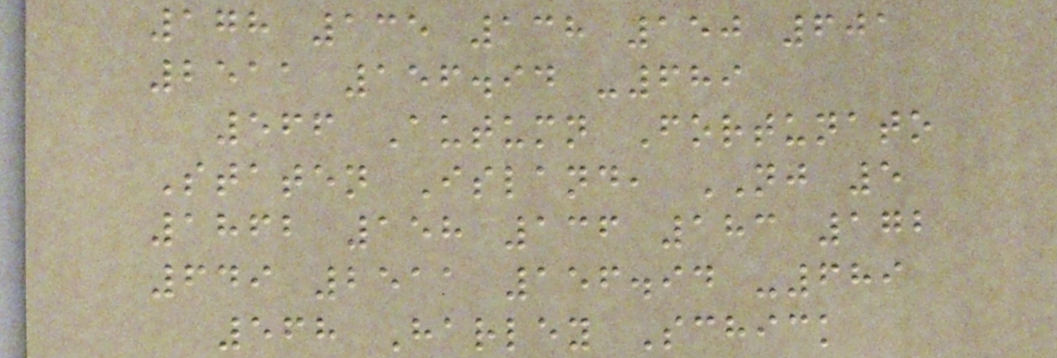178 135 138 150 601
2511 156.94 -689
566 Autumn Fortunato
Staten Island, NJ 5
1862 158 136 183 172
649 2511 156.94 -689
568 Harley Schick
